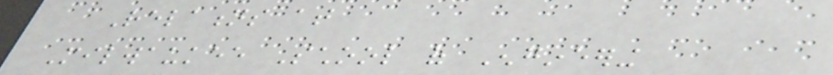Relations at
Milwaukee School of Engineering
